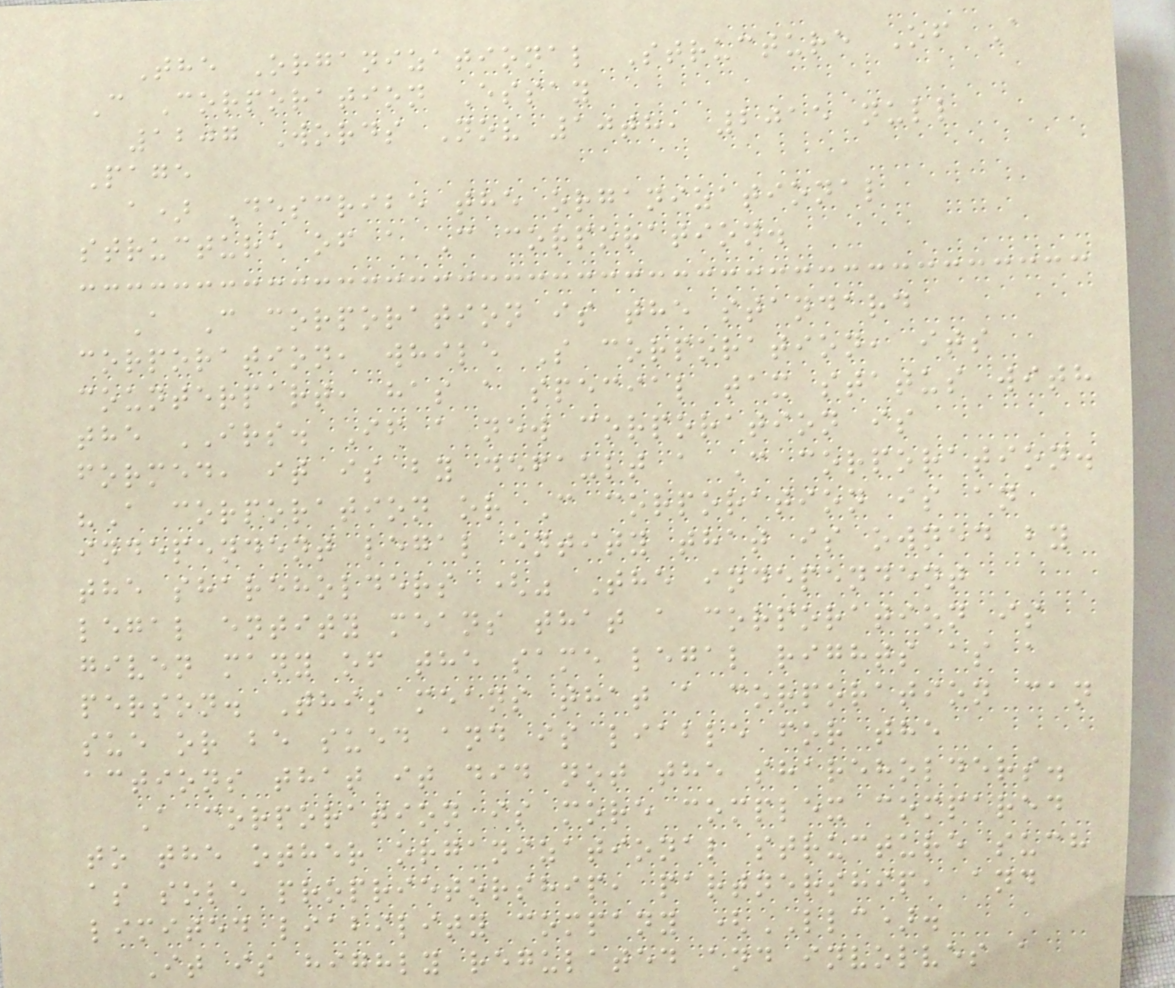The Organizational Structure Of A
C Corporation Essay
1207 Words Nov 10th, 2015 null
Page
a) Describe the organizational
structure of a C corporation.
A C corporation is the standard
corporation, while S corporation, its
counterpart, has a special tax status with
the IRS. If a new corporation is
formed, it is by default a C corporation.
"A corporation or C corporation is an
independent legal entity that is owned by
the shareholders (" The independent
legal entity means that a corporation is
given many of the same legal rights as a
person. This means that a corporation can
sue or be sued and is liable for the
actions that it did not the shareholders.
A corporation is more complex compared
to the other organizational structure such
as sole proprietorship, partnership, and
limited liability company (LLC).
It is highly regulated and involves a
